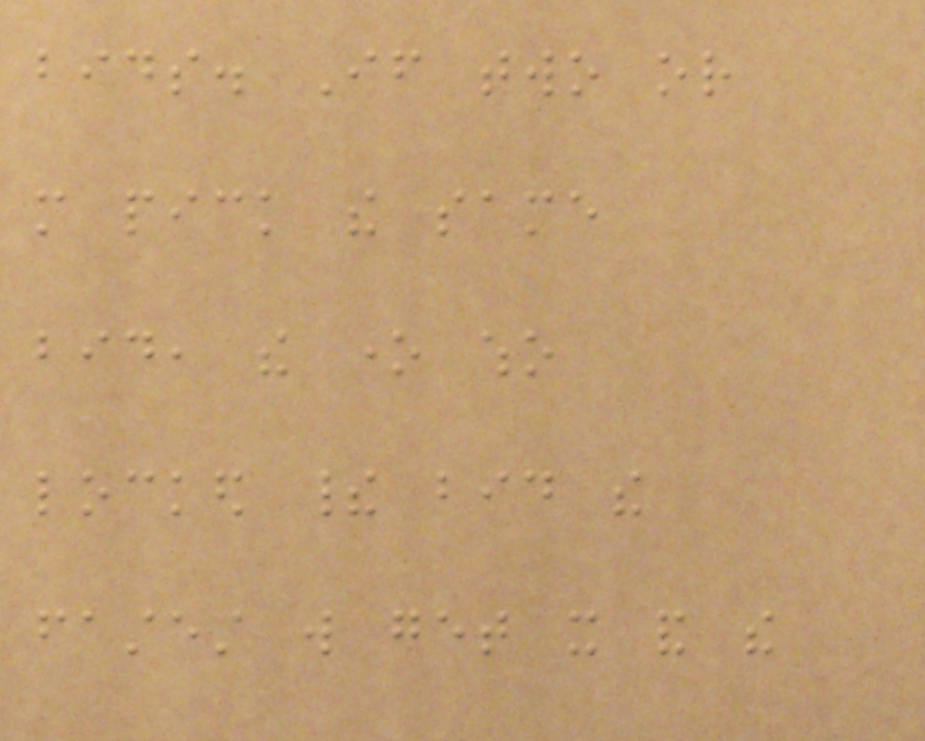bids. If two or
more pick the same
bid, the one who
locked their bid the
fastest will get it and the
